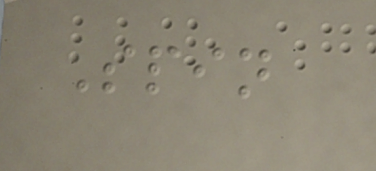Spin
